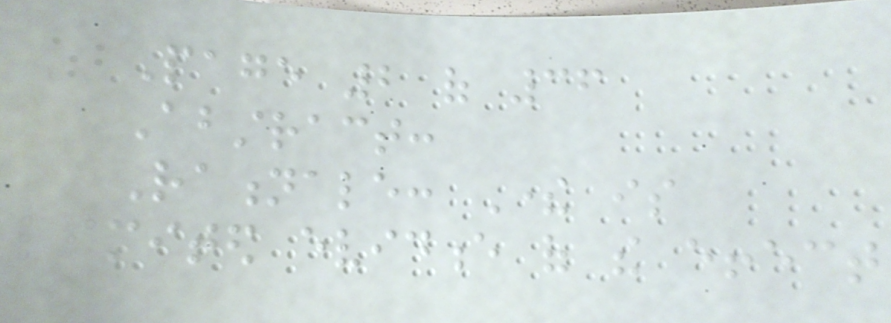Page 2 of 36
Abstract:
Rationale: There is
limited evidence of the effect
